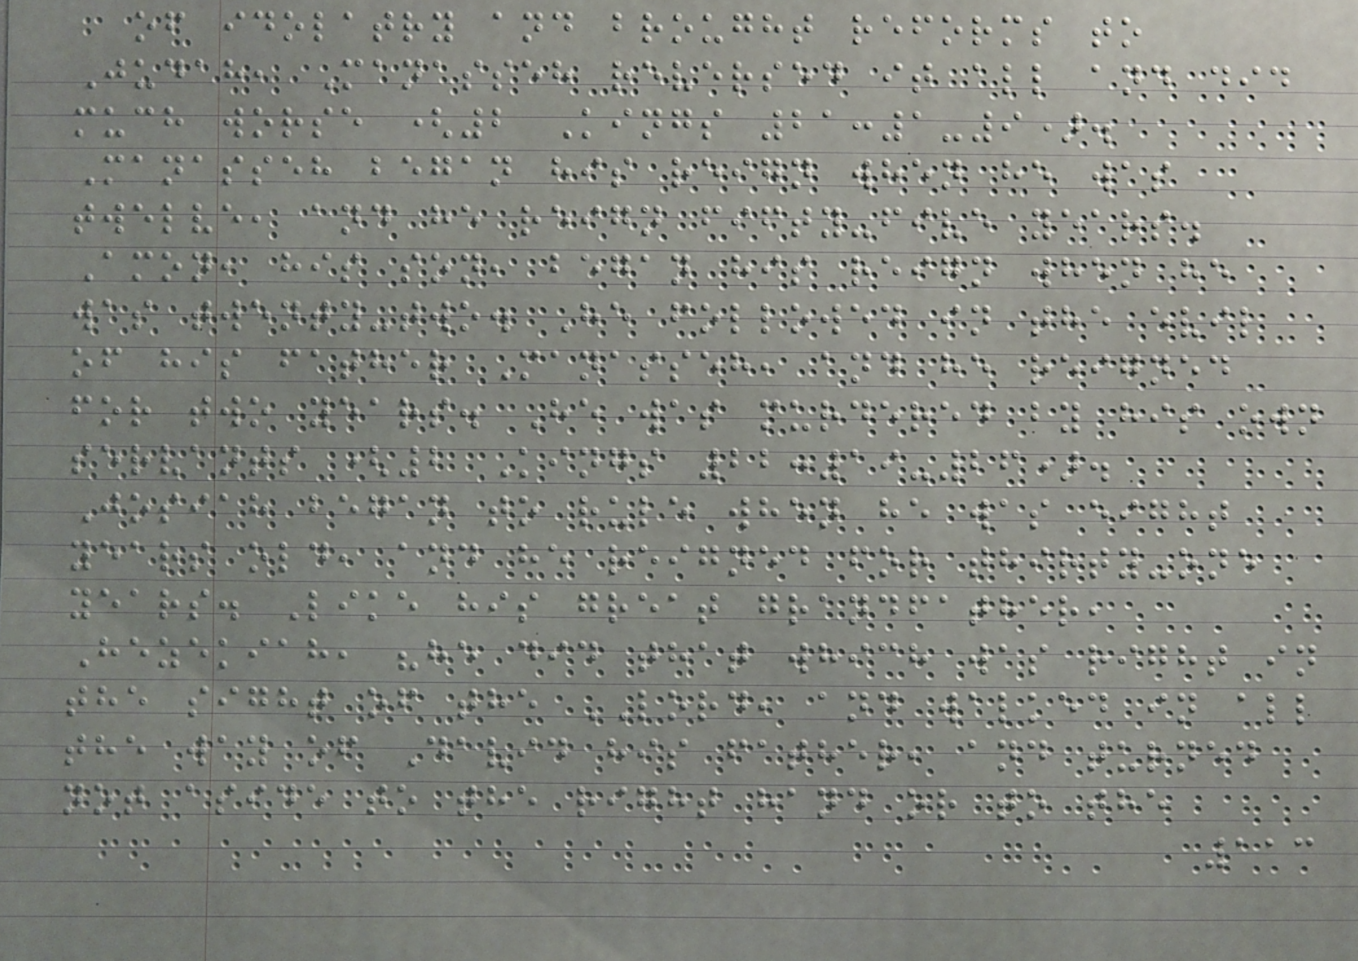of idolatry and brought reforms to
Judah, Manasseh reversed it all and did
much worse (2 Kings 21:1-9).
Manasseh began his reign when he was
twelve, and he reign fifty-five years.
Amon, his son, began his reign when he
was twenty-two. He followed in the evil
of his father Manasseh, and he reigned
for two years. He was murdered by his own
servants (2 Kings 22:19-26).
Josiah began to rule when he was eight
years old, and he reigned for thirty-one
years. Like his great grandfather,
Hezekiah, "he did that which was right in
the sight of the LORD, and walked in all
the way of David his father, and turned
not aside to the right hand or to the
113
